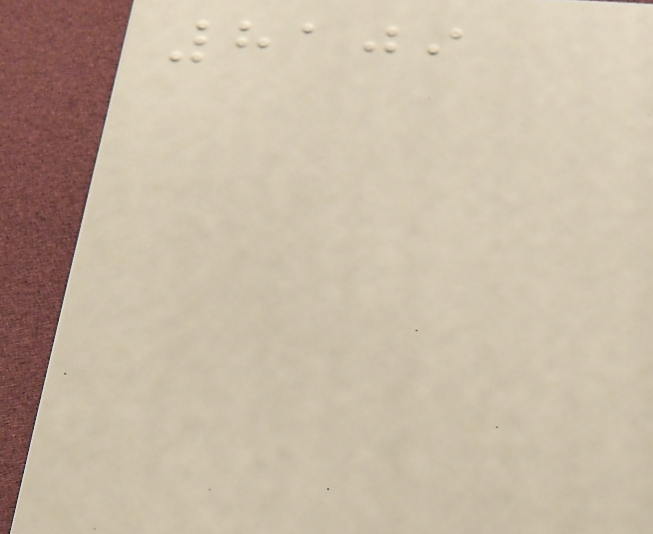8109
